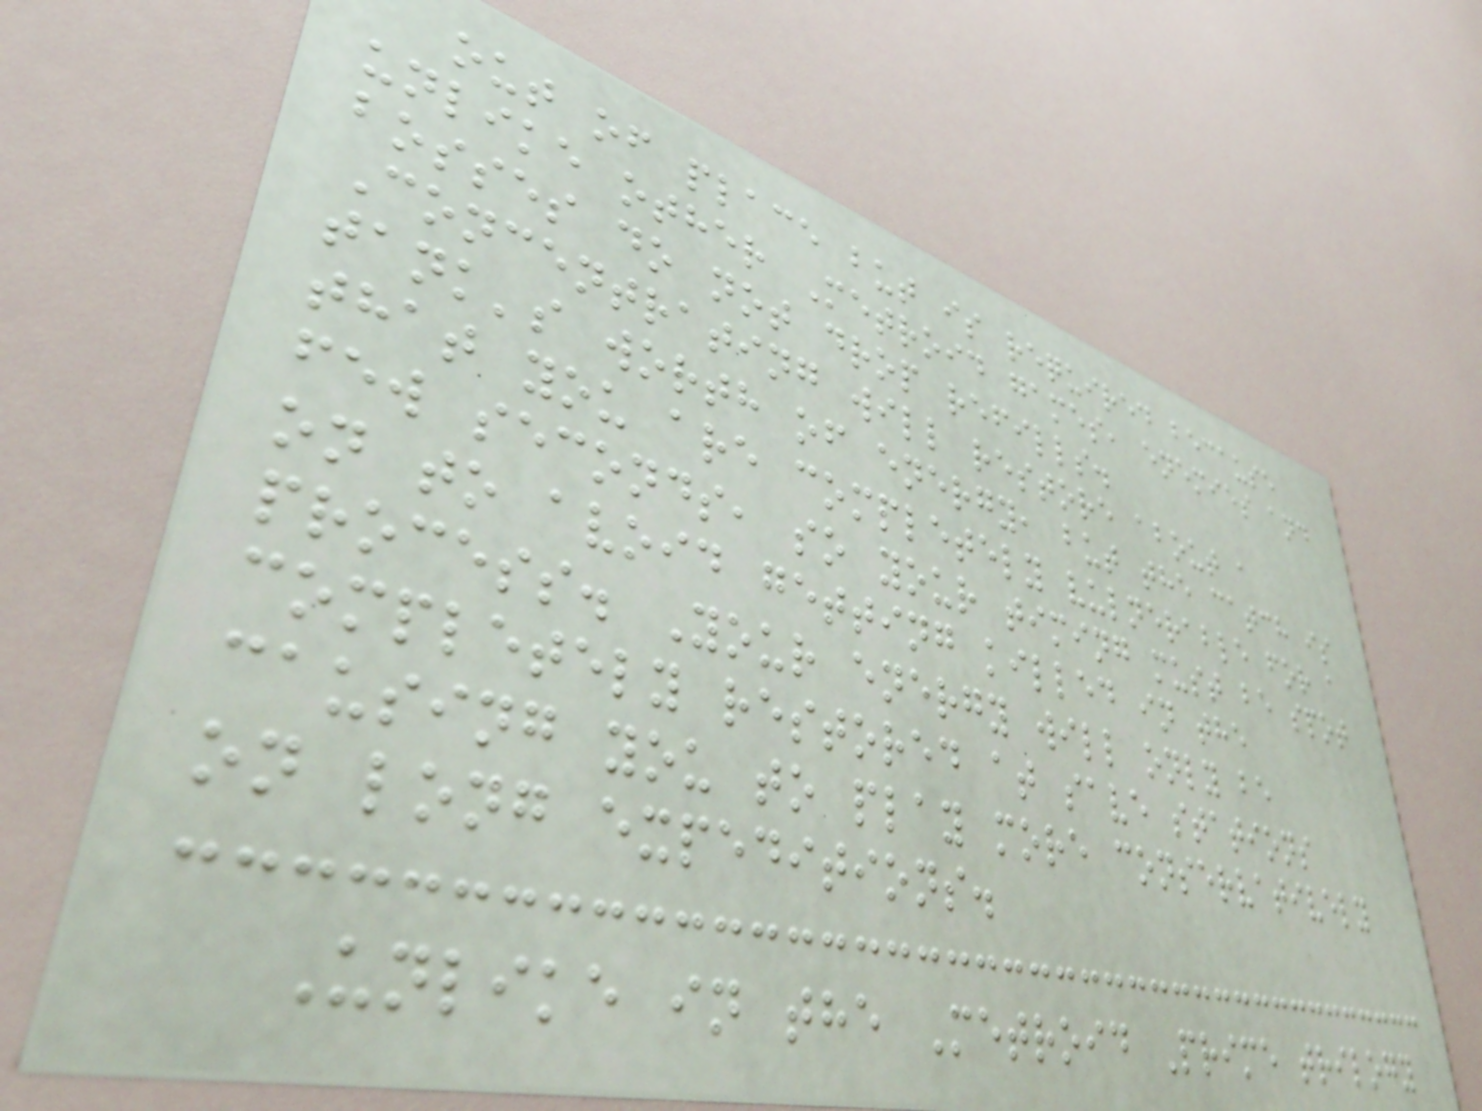out of place but is required because
unlike other Metroid games, enemies and
bosses do not drop refills.
Concentrating will restore about a
tank's worth of energy, but the catch is
that you are completely vulnerable for a
few seconds, so your timing must be spot
on to avoid getting killed in the
process. Your energy will only be
completely restored at save stations
causing you to play more conservatively
on long expeditions.
Unlike in the Metroid Prime trilogy
